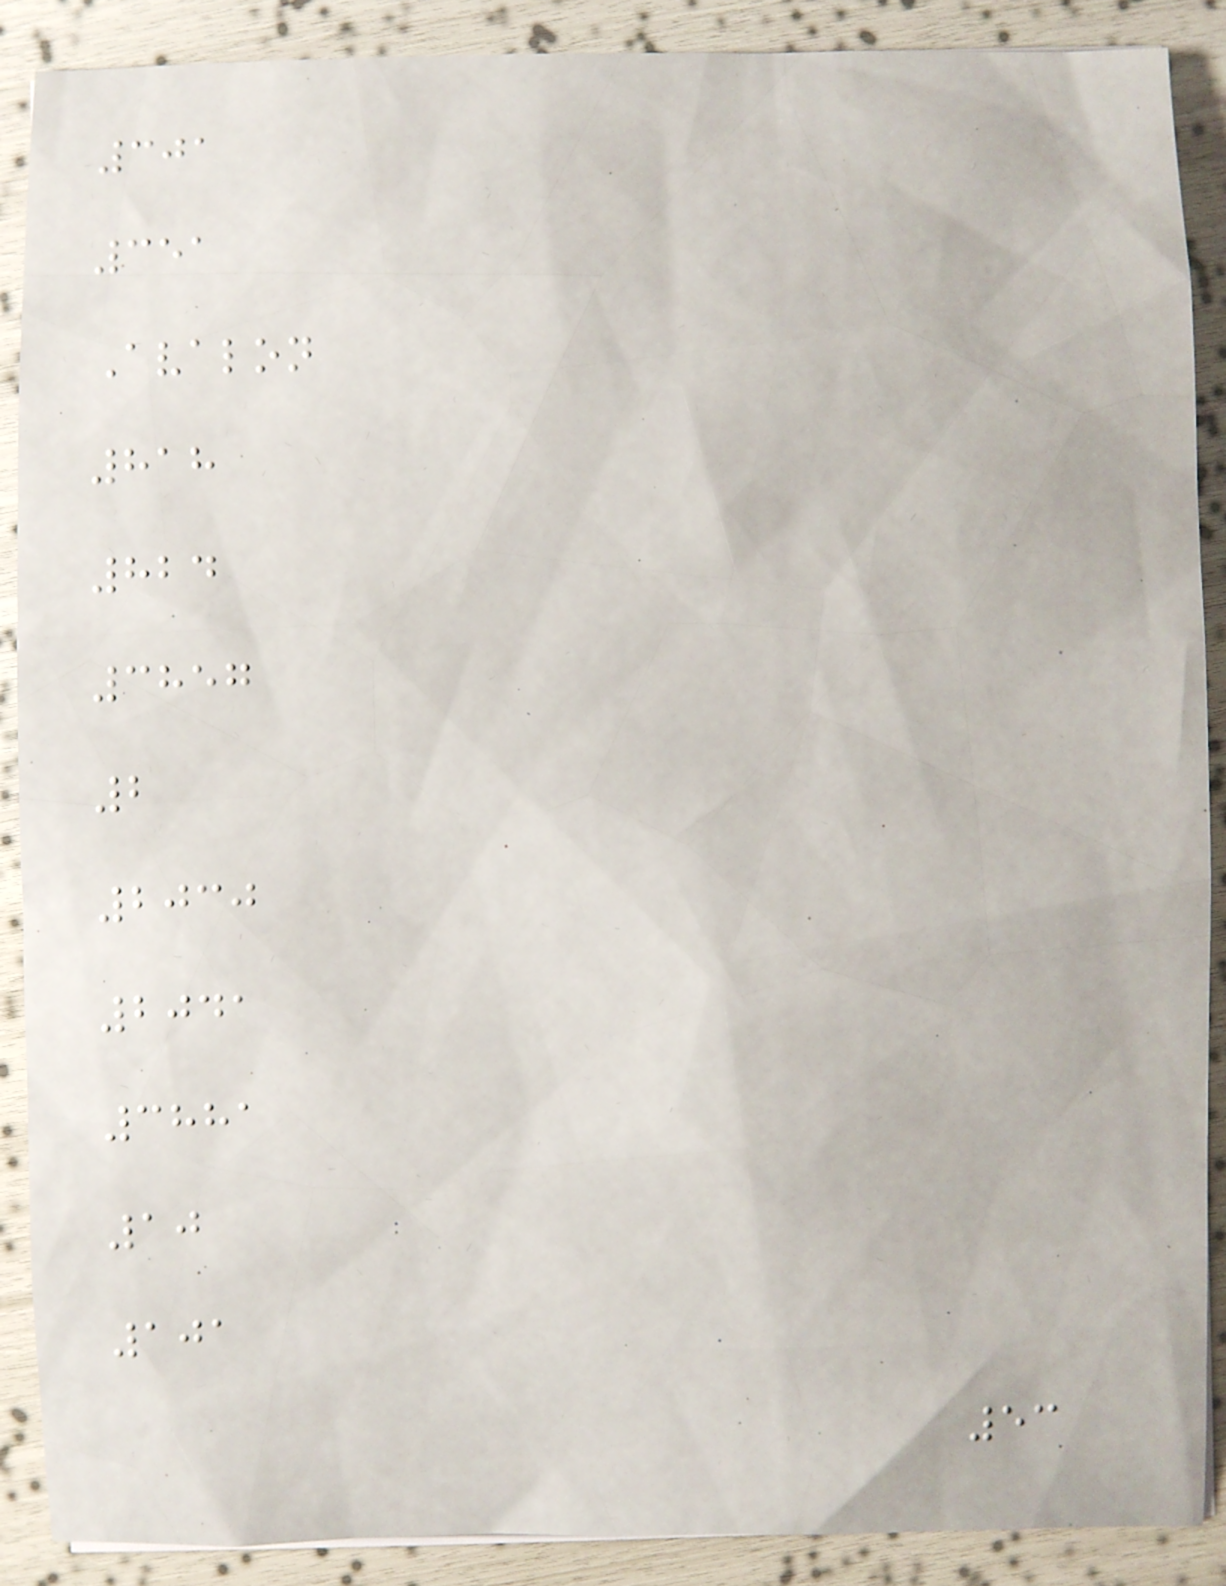301
351
Avalon
818
824
3857
2
2030
2041
3881
10
101
53
